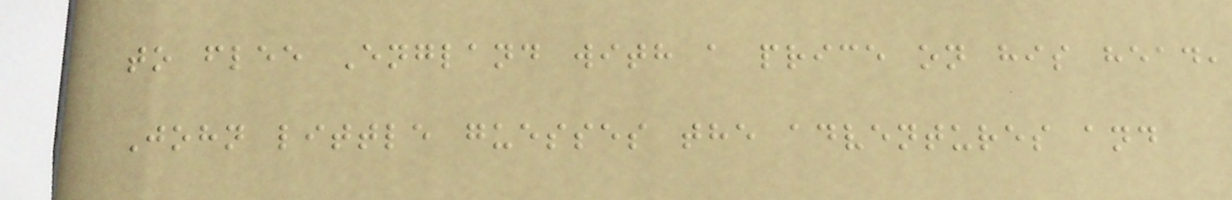to flee England with a price on his head,
John little guesses the adventures and
